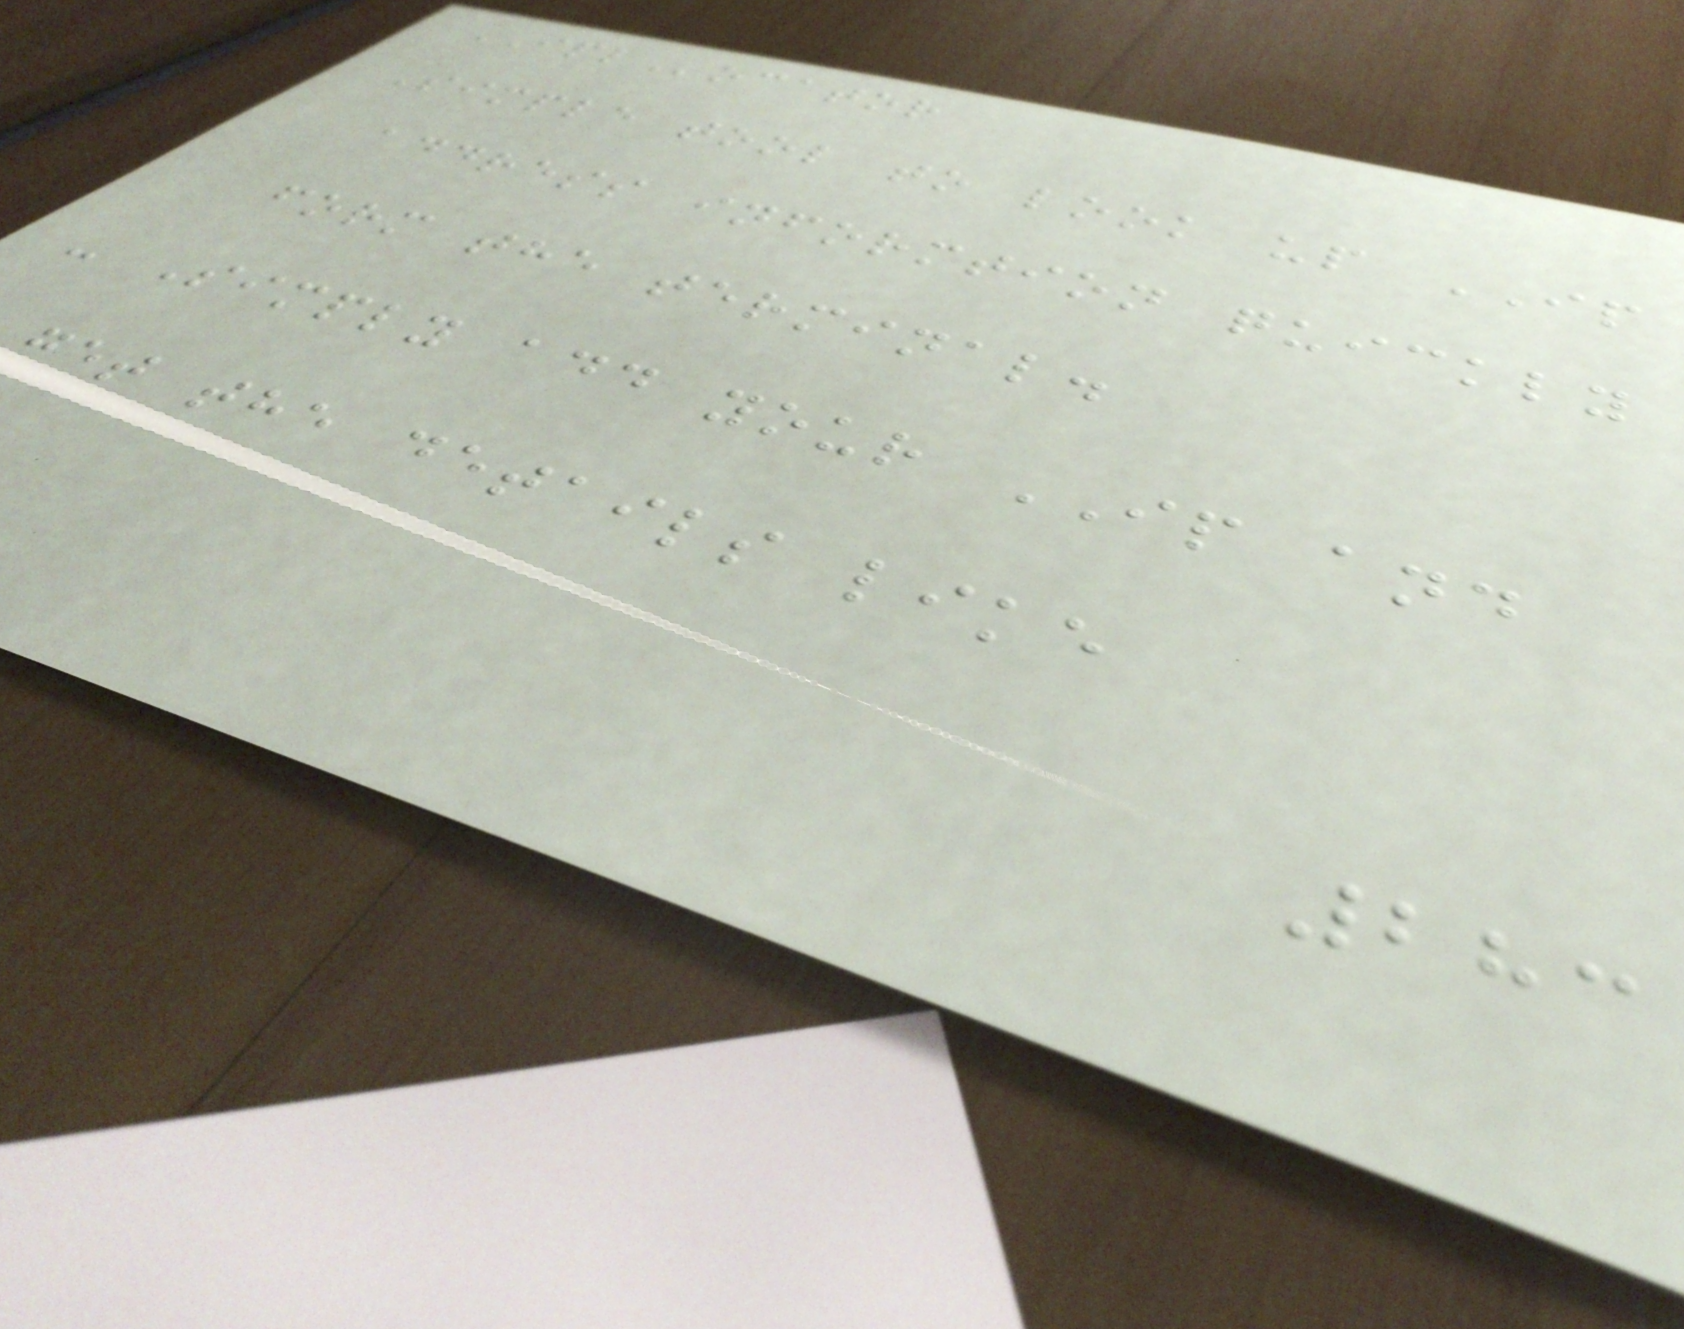IPLocator
Simple tool to look up IP
address informtion quickly
form the terminal.
- Simply add your IP and
get the details like
283
